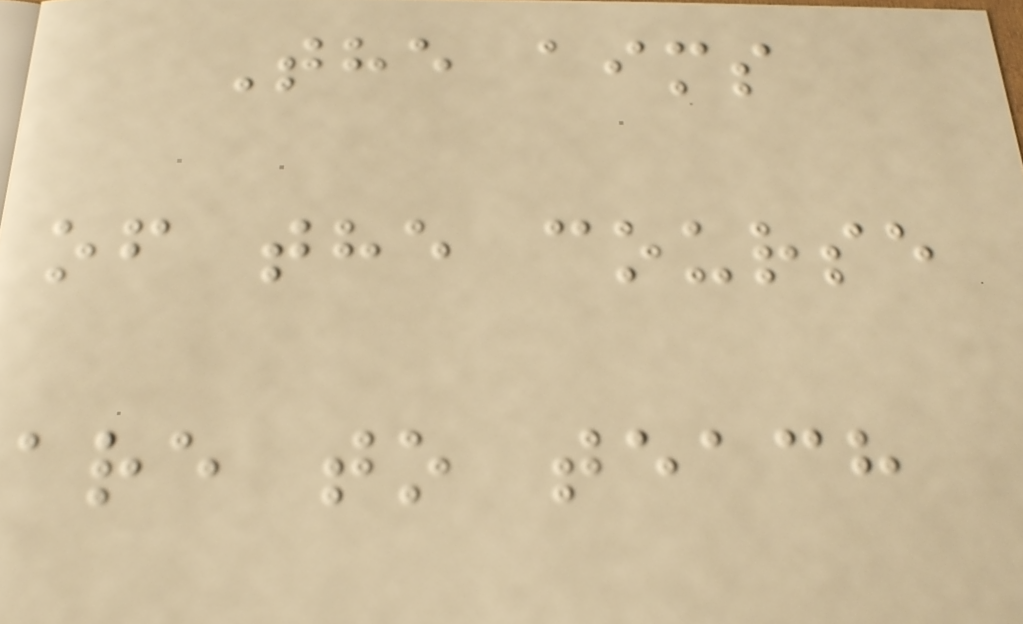The aims
of the course
are to teach
